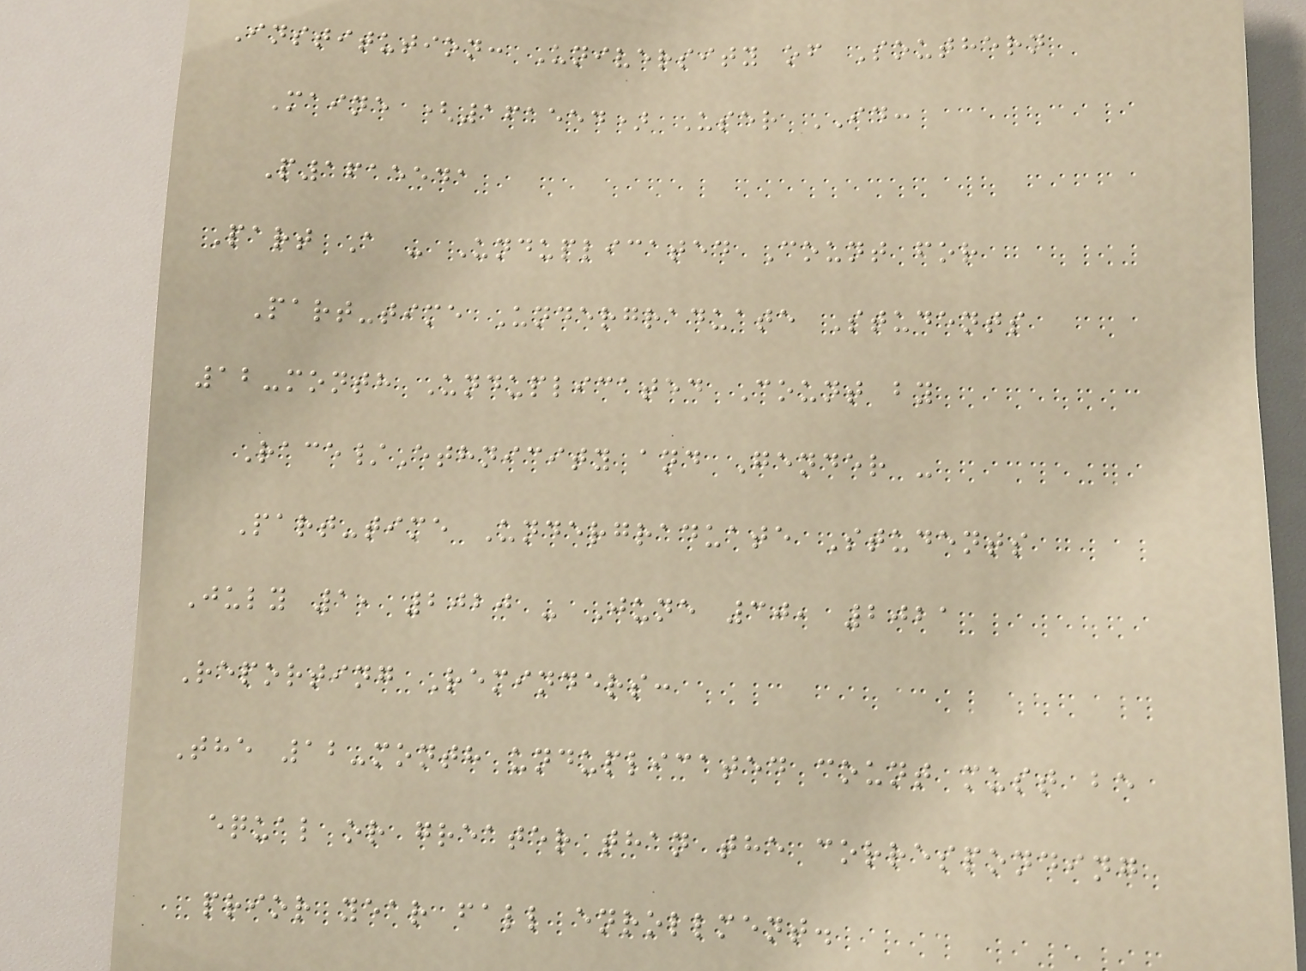Institution: University of Southern
Maine (161554) User ID:
P1615541
Part A - Unduplicated Count for
Part-time Undergraduate Students
12-month Unduplicated Count by
Race/Ethnicity and Gender -
Part-time Undergraduate Students
July 1, 2020 - June 30, 2021
Reporting Reminders:
The 12-month unduplicated count must be
equal or greater than the corresponding
prior year fall enrollment.
